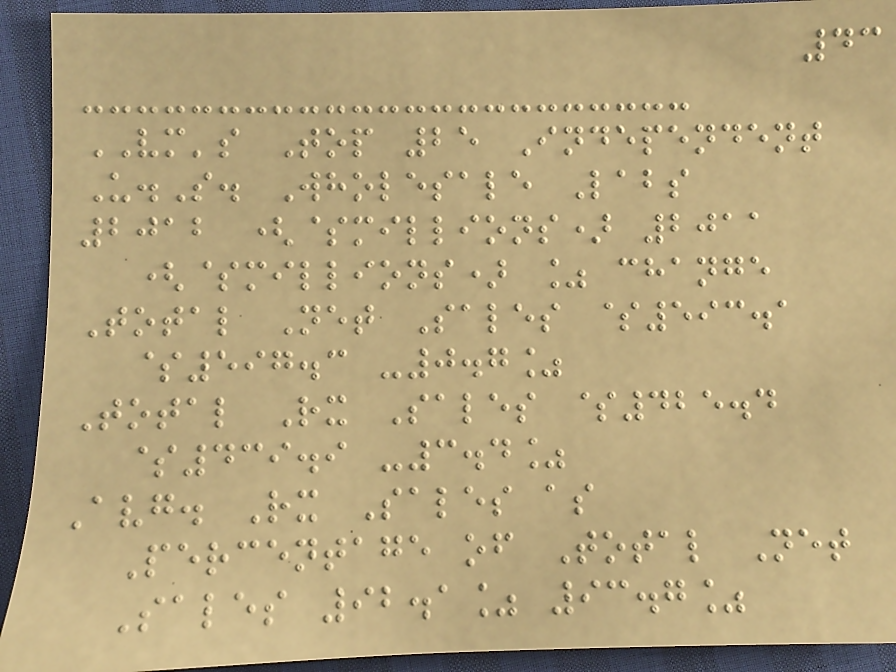43
VM's Top 25 Independent
U.S. Wholesale Labs
2012 ($millions) 2011
($millions) % change
Total Net Sales $593.1
$597.3 -0.7%
Total Rx Sales $425.4
$439.9 -3.4%
Avg. Rx Sales as
Percentage of Total Net
Sales 92.1% 93.7%
